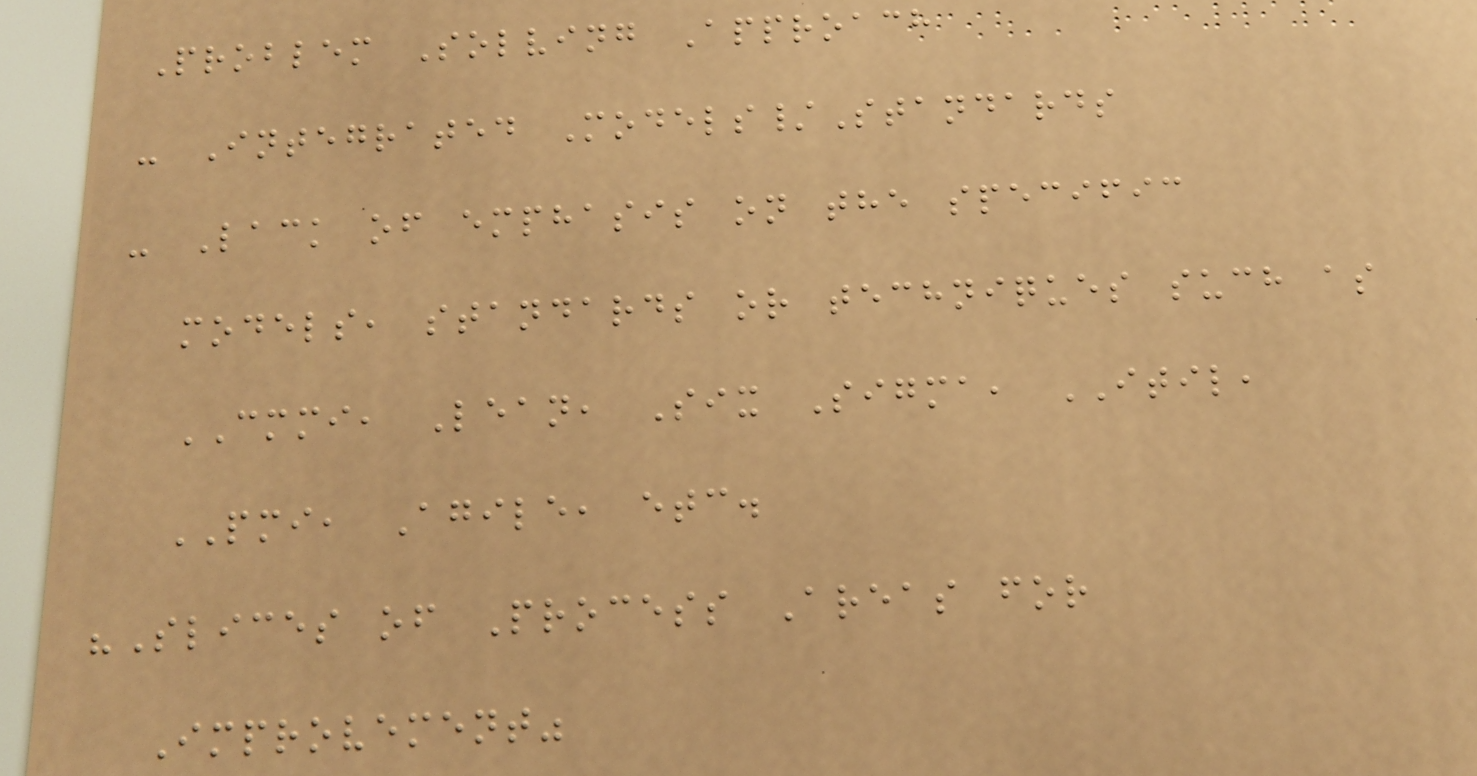Problem Solving Approach
- Integrated Models/Standards
- Lack of emphasis on the specific
models, standards or techniques such as
CMMI, Lean, Six Sigma, ITIL,
PMI, Agile, etc.
"Slices of Process Areas for
Improvement"
